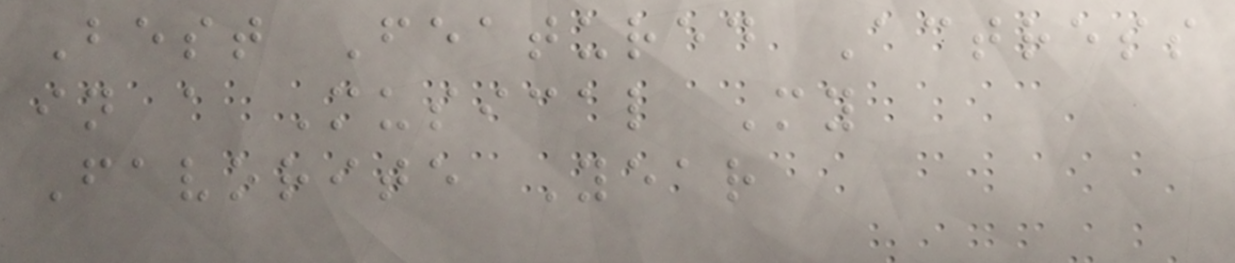Best Featured Actress
in a Musical My
Favorite Year
